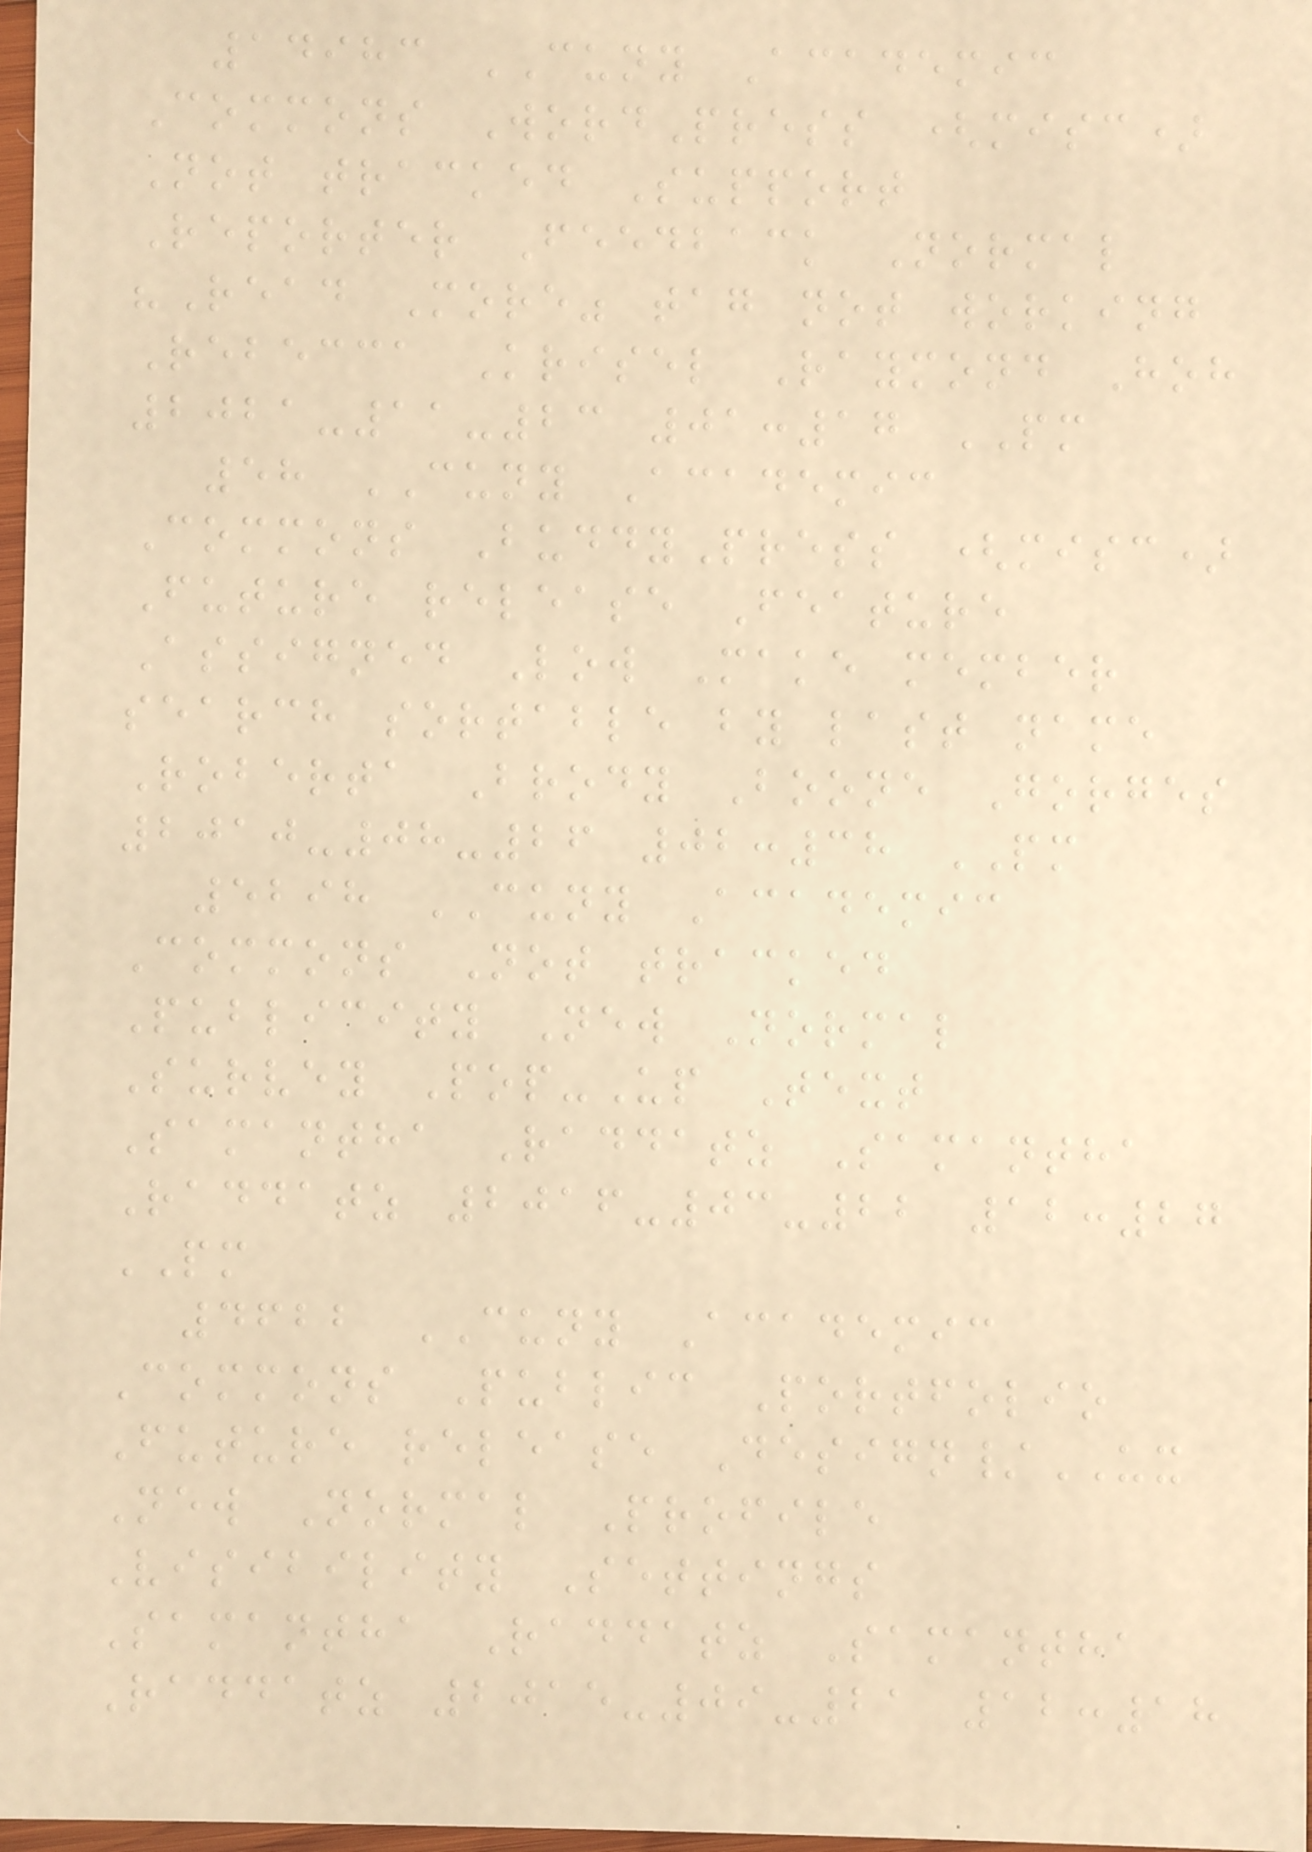14983 CUNY Academic
Commons WordPress (misc)
Not tracked Support
Reporter Feedback Normal
"Read More" tag not working
Rebecca Krisel Raymond Hoh
2021-11-23 01:17 PM
58 CUNY Academic
Commons BuddyPress (misc)
Future release Feature
Assigned Low Make member
search sortable by last name
Roberta Brody Boone Gorges
2010-08-26 02:38 PM
5298 CUNY Academic
Commons Not tracked
Publicity New Normal
Survey Pop-Up Text
Samantha Raddatz Samantha
Raddatz 2016-03-22 12:27
PM
4622 CUNY Academic
Commons Public Portfolio
Future release Design/UX
New Normal Profile
Visibility Settings
Samantha Raddatz Samantha
Raddatz 2015-09-21 12:18
